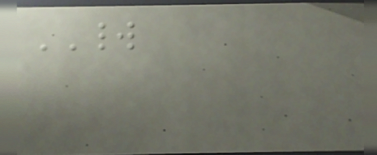WORLD
